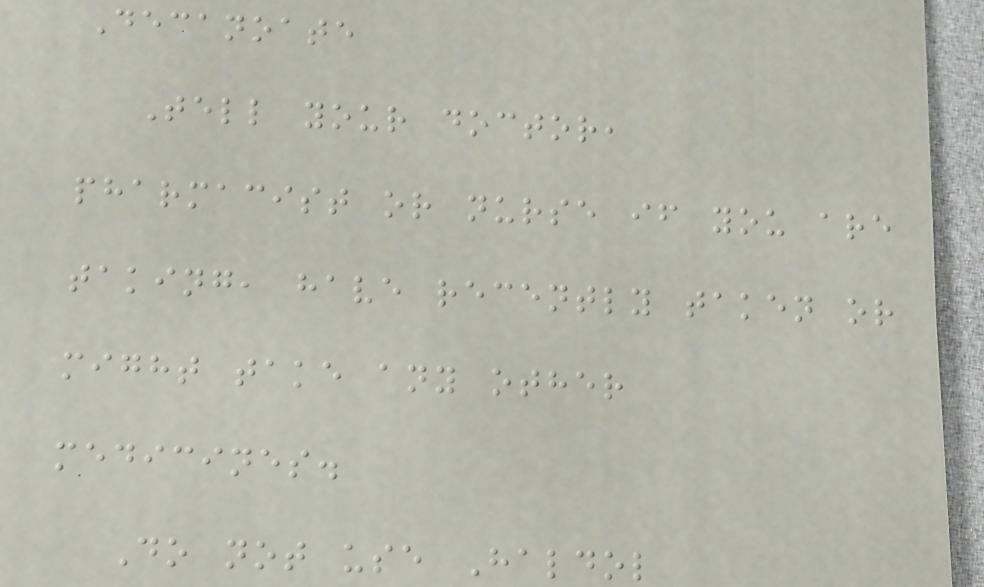Decanoate
Tell your doctor,
pharmacist or nurse if you are
taking, have recently taken or
might take any other
medicines.
Do not use Haldol
